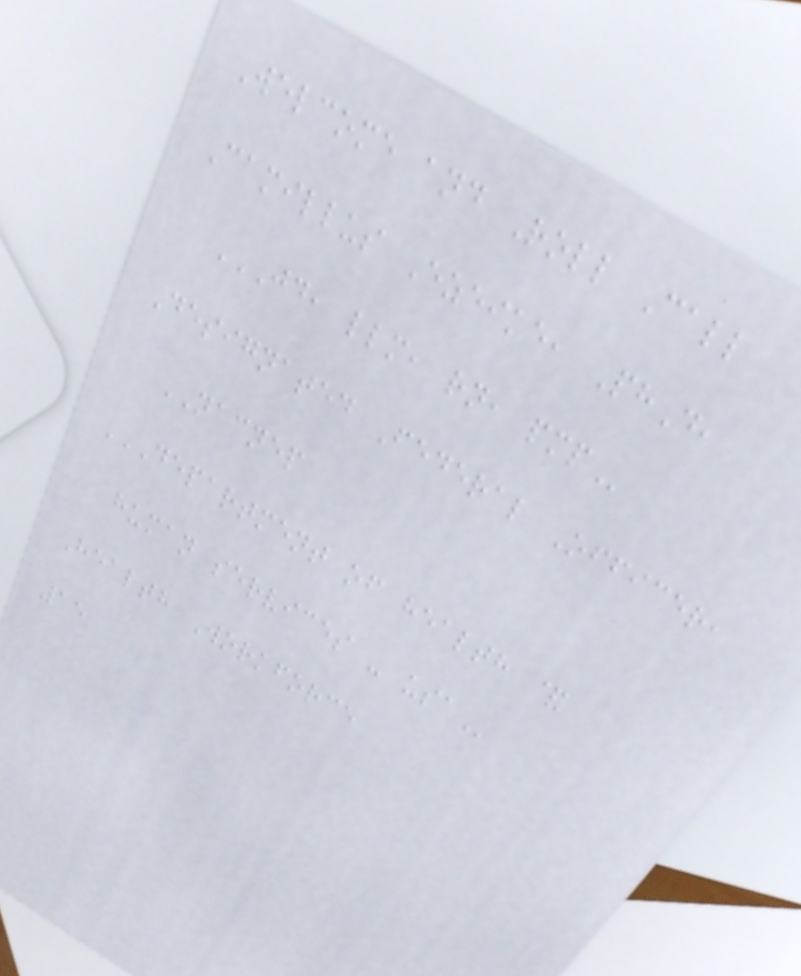Welcome and Roll Call
Camillus Ezeike, PhD,
JD, LLM, RN, PMP
Designated Federal Officer,
NACNEP
DEPARTMENT OF HEALTH &
HUMAN SERVICES - USA
Health Workforce
15
